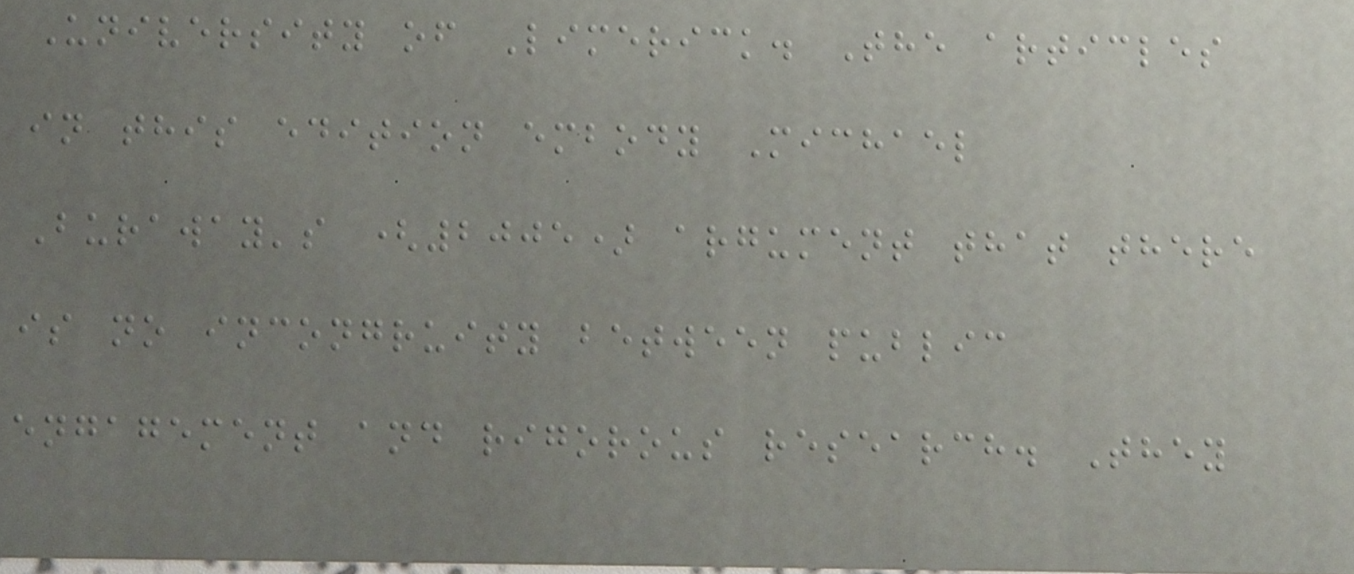University of Limerick. The articles
in this edition embody Michael
Buraway's (2005) argument that there
is no incongruity between public
engagement and rigorous research. They
